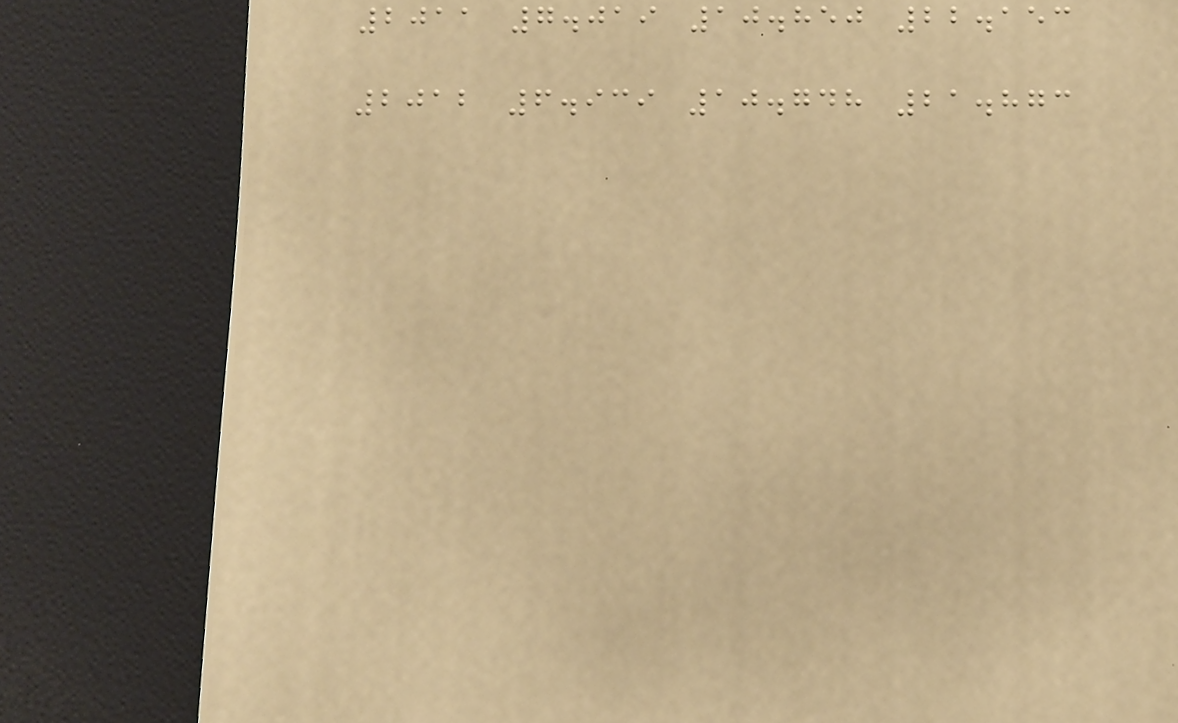2011 7.019 10.850 22.153
2012 6.939 10.748 21.873
